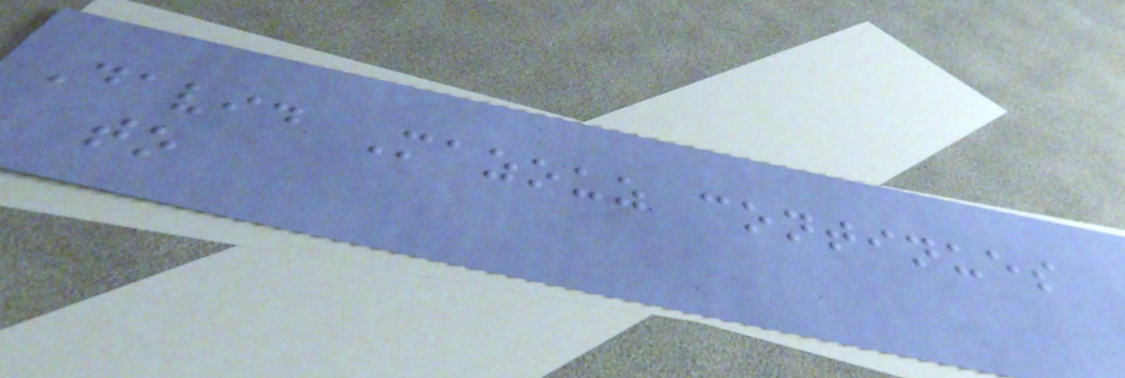David Mazouz continues
to
